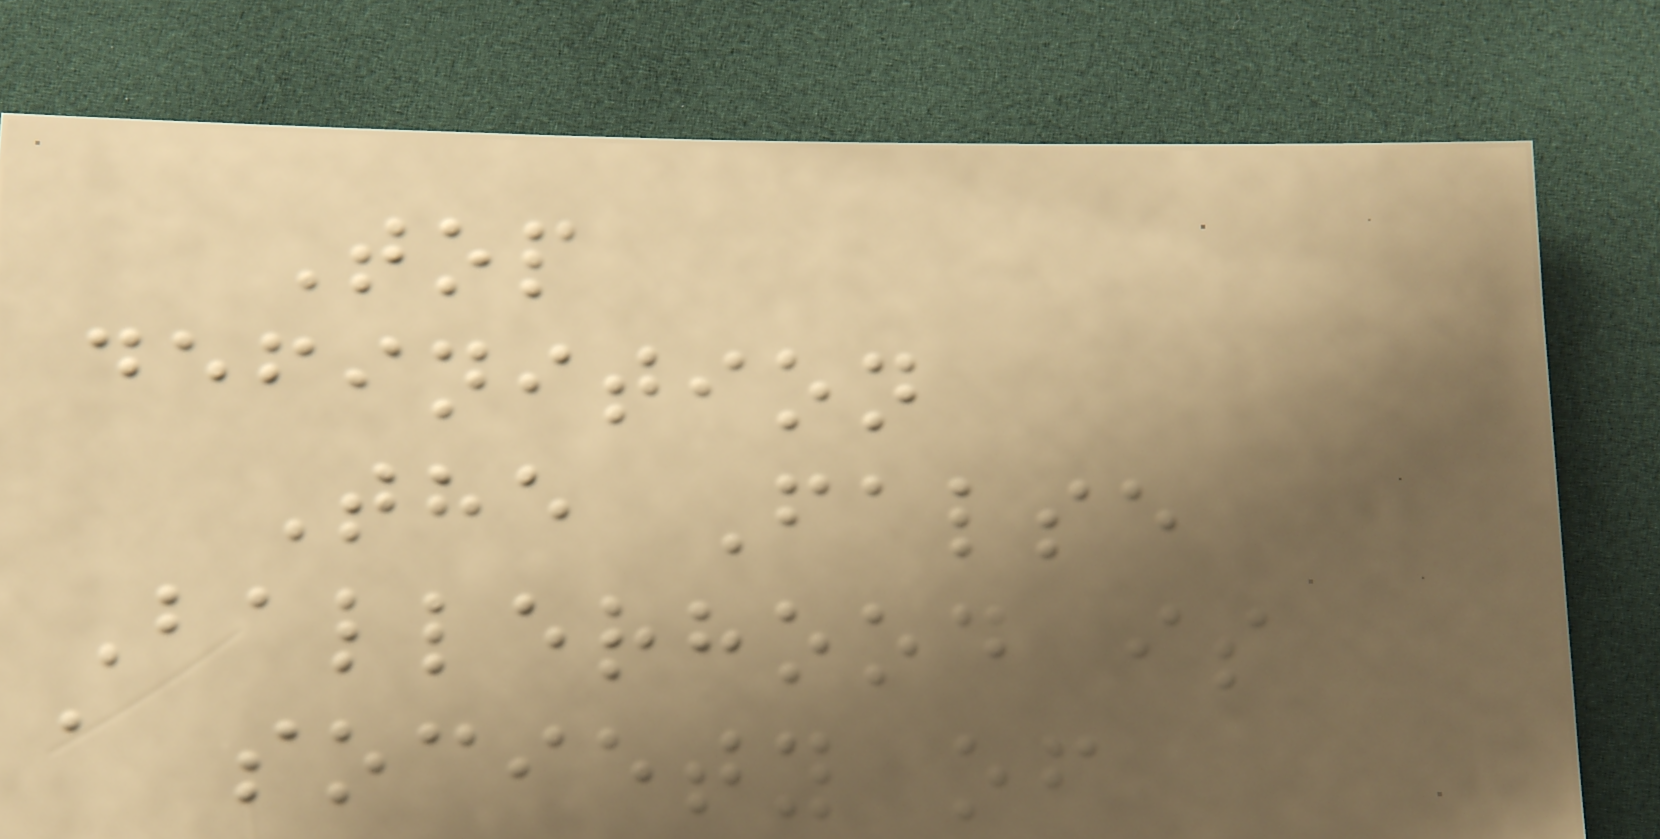Top
definition
The False
Ballerhood is
a society of
